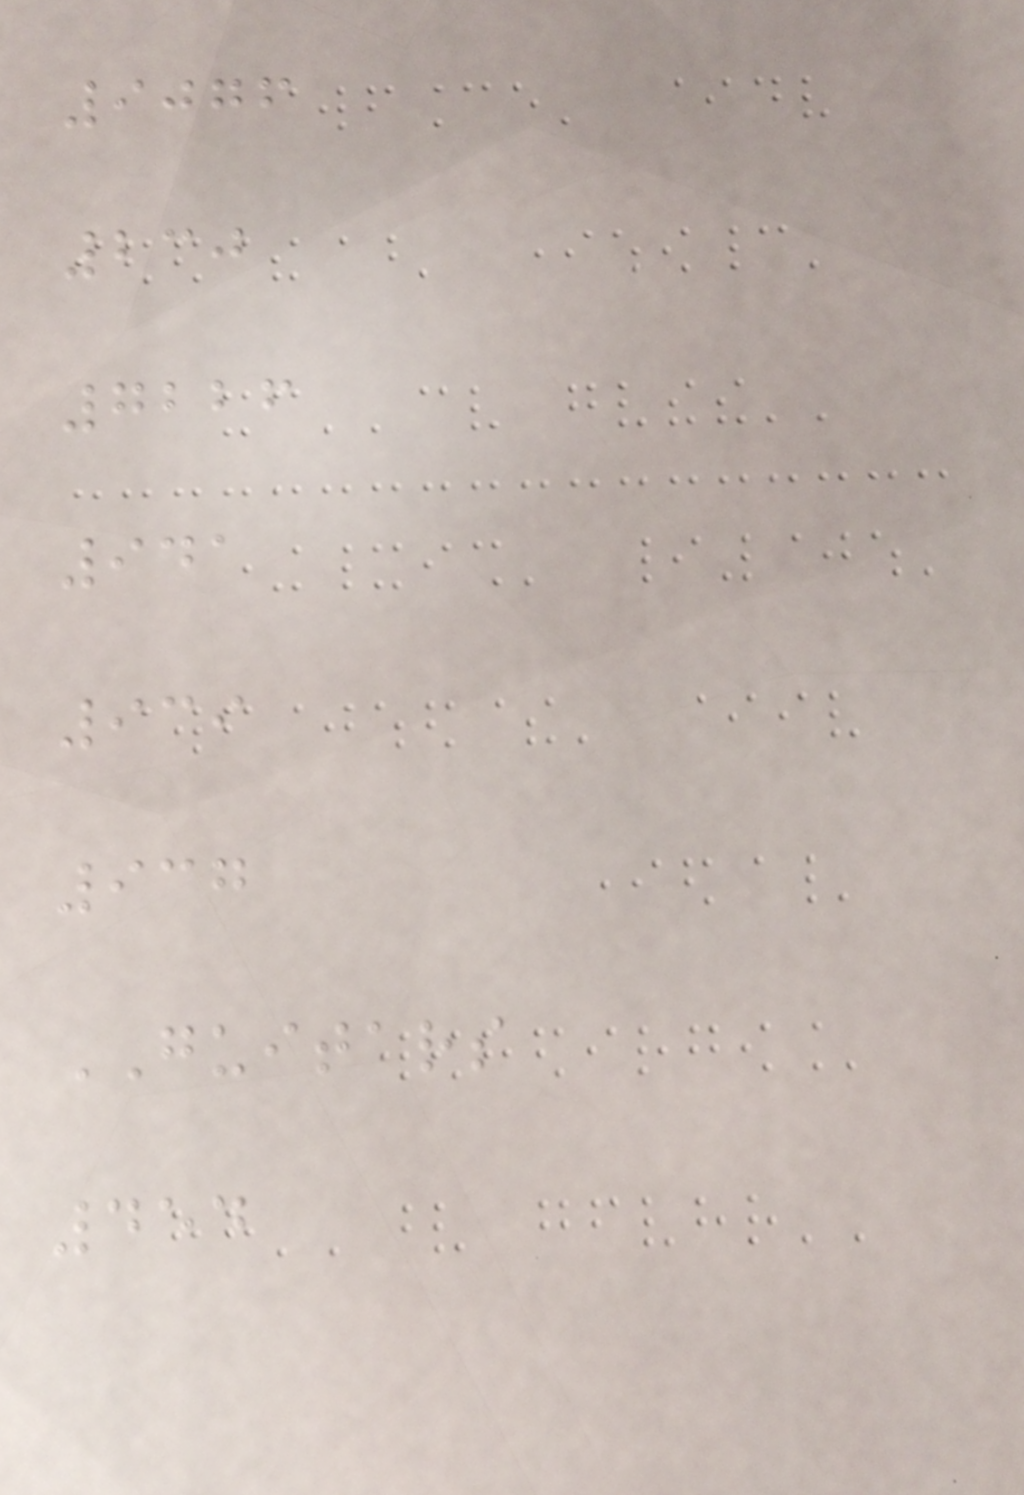9076
230
7226
941
939
937
GUITARS
454
